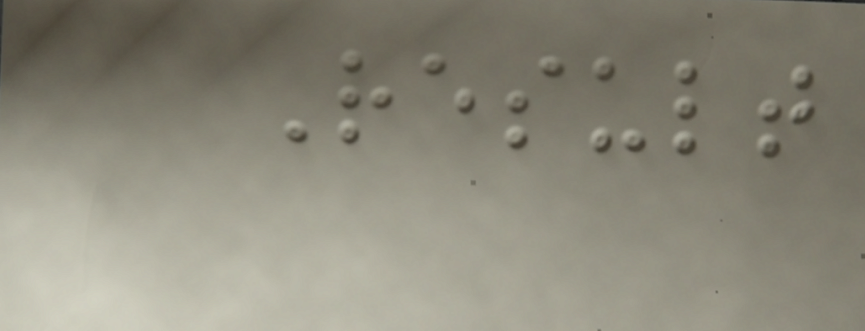Result
